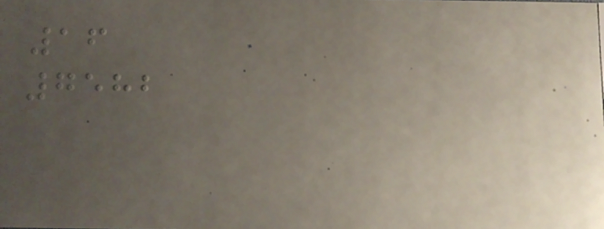16
7582
